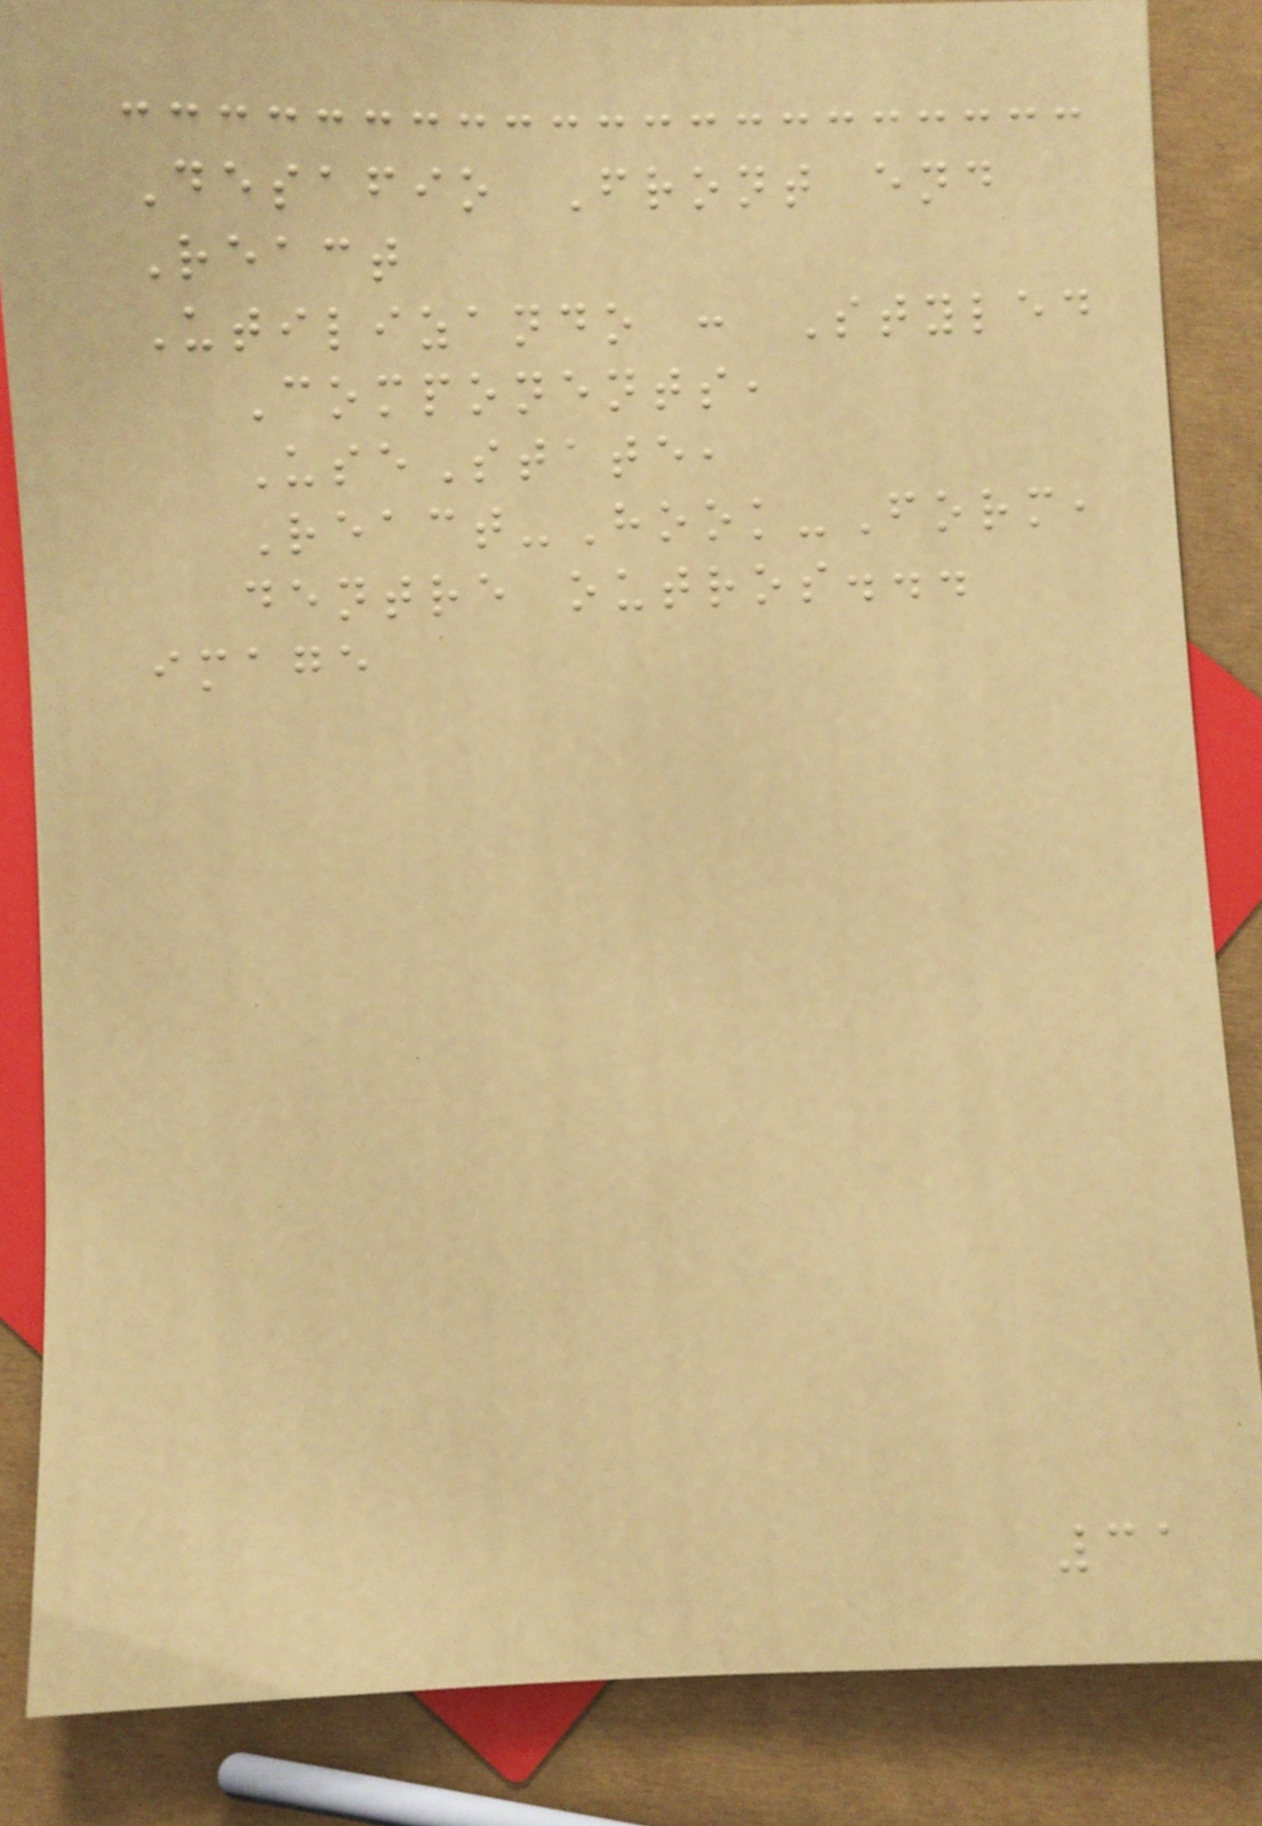Desafio Front end
React
Utilizando : Styled
Components,
UseState,
React-Hook-Form,
dentre outros...
image
31
